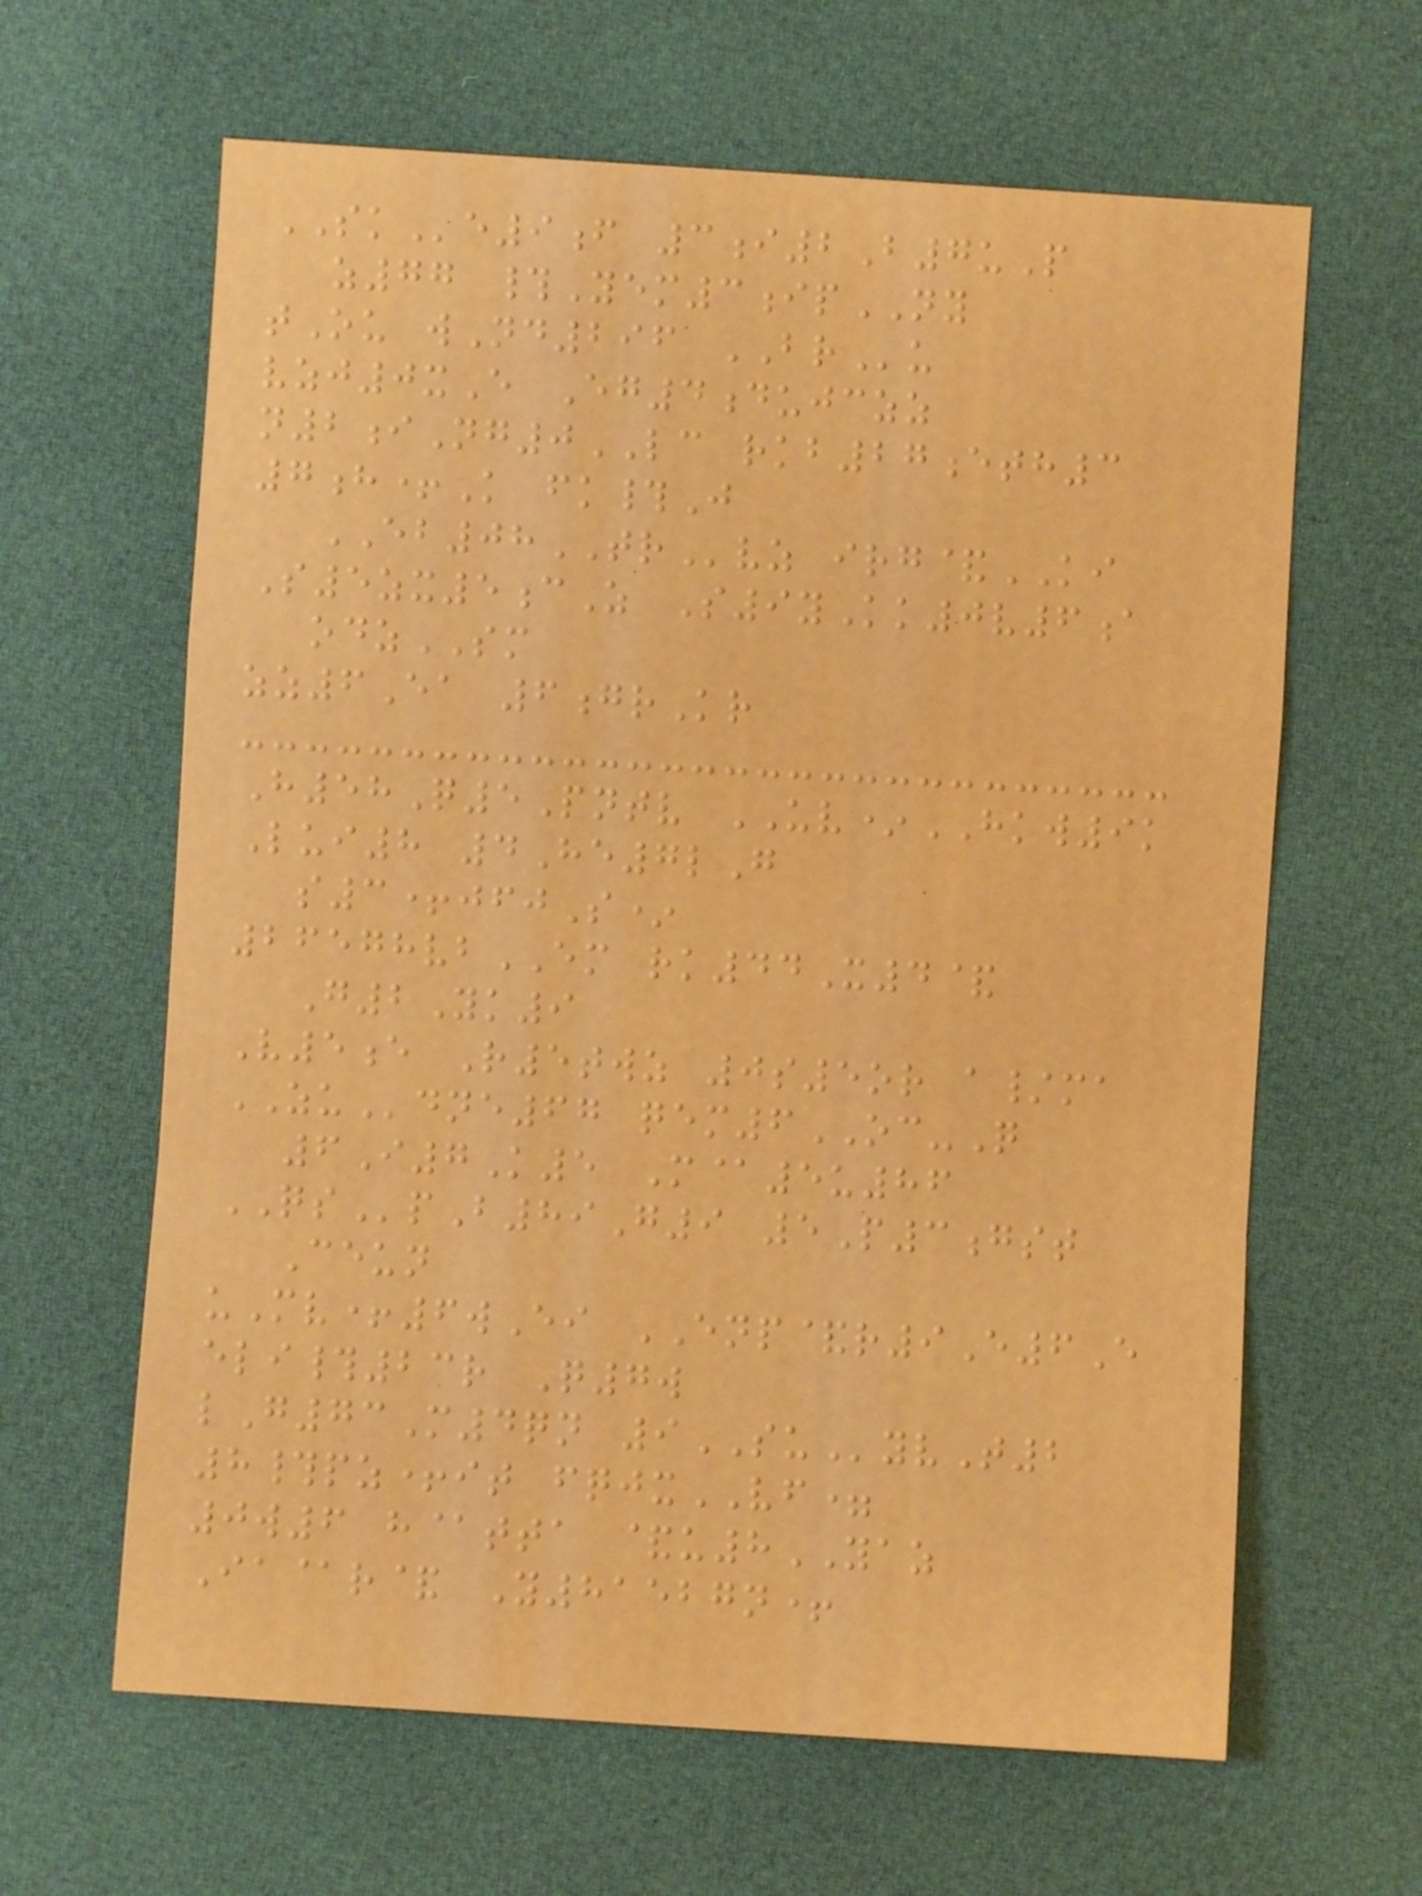SKe9f 3i2B7uP
z77 #Yem3ipNY
tOu wNd296 BRu
vzj0xE Eg4dujczz
n2iNg0LC rkb27eth3
7h+K fk#J
EB08TRvz irg&KI
S5zx5cZ S9yKk0v6a
odzSM
zz6Ea 6grKr
H58Q5Pntv UV*HKW9k
Lui8 4He7lG
s3+jfjS*
26578vbEM rk44X4&
G2Yk9
V5e R5twz 0s5or a/ma
ZUdne67 qem6OC-Q
6I7K5 M@5u86
QSpB89G9 5P3gst
Ceun
uMv+6wEi ENP&r9E6E
eli#23r Q7w
lG73M4qn 9SUyvT2
8#pz+it fqjxVF=
0w6 h@tta &u8YAZ
Ia@r& Y81527n+
